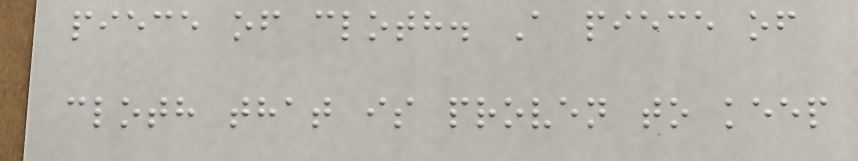piece of cloth. A piece of
cloth that is proven to keep
